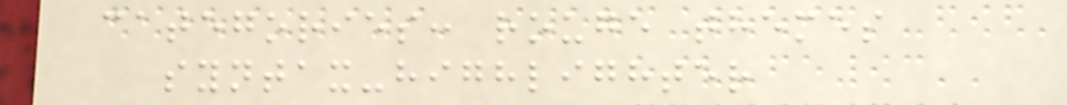categories: rouge themes
syntax-highlighter
